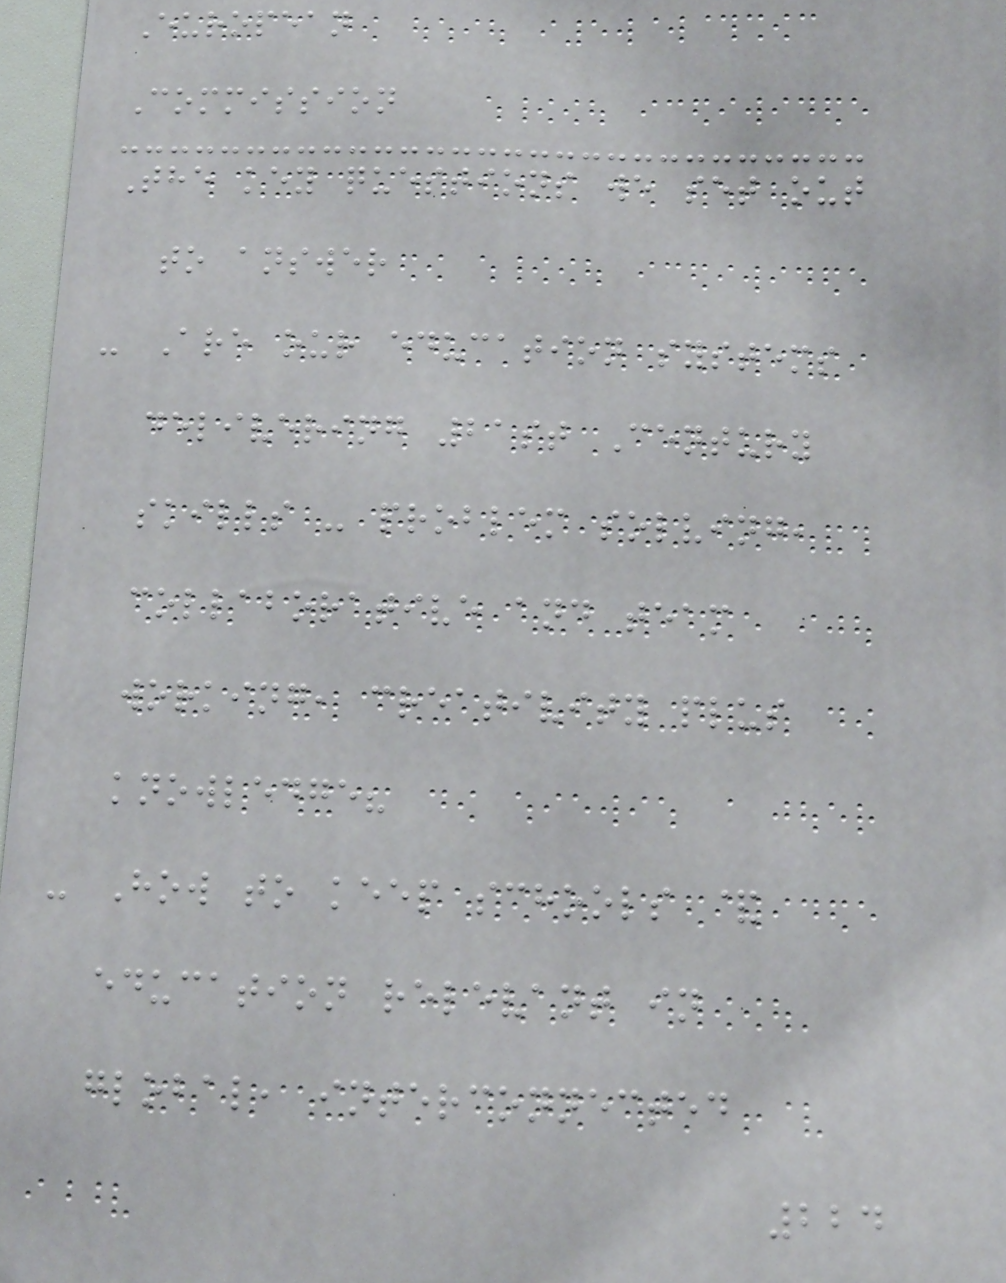European
Commission
The key questions we set out
to answer
- Are our education systems
delivering 21st Century
skills - problem solving,
collaborative and team
working, creativity plus
knowledge?
- How to keep schools &
education relevant in
global, interconnected
224
